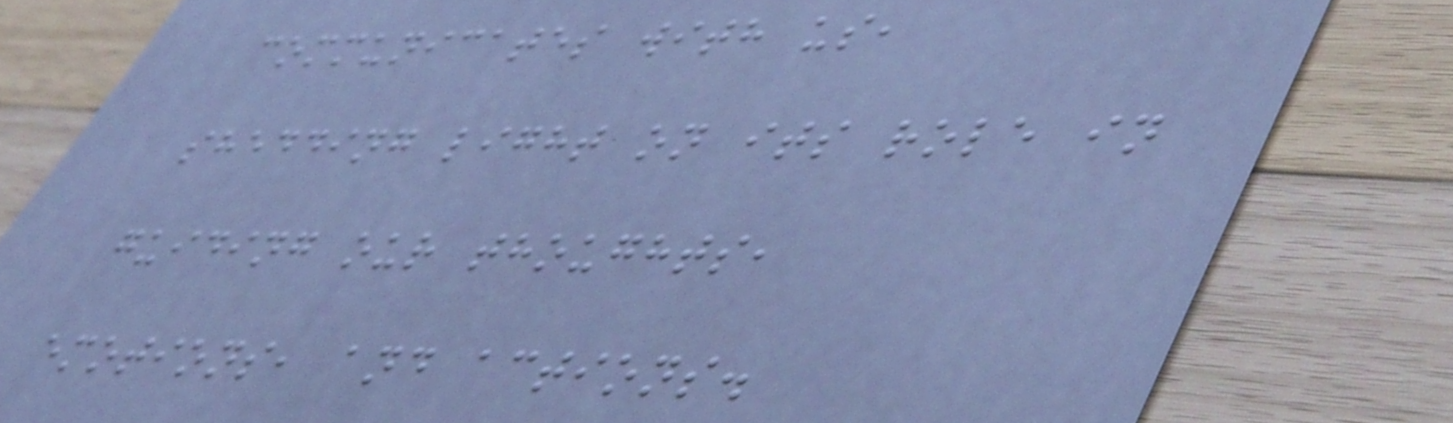communicates with us,
shedding light on its role in
guiding our thoughts,
emotions, and actions.
